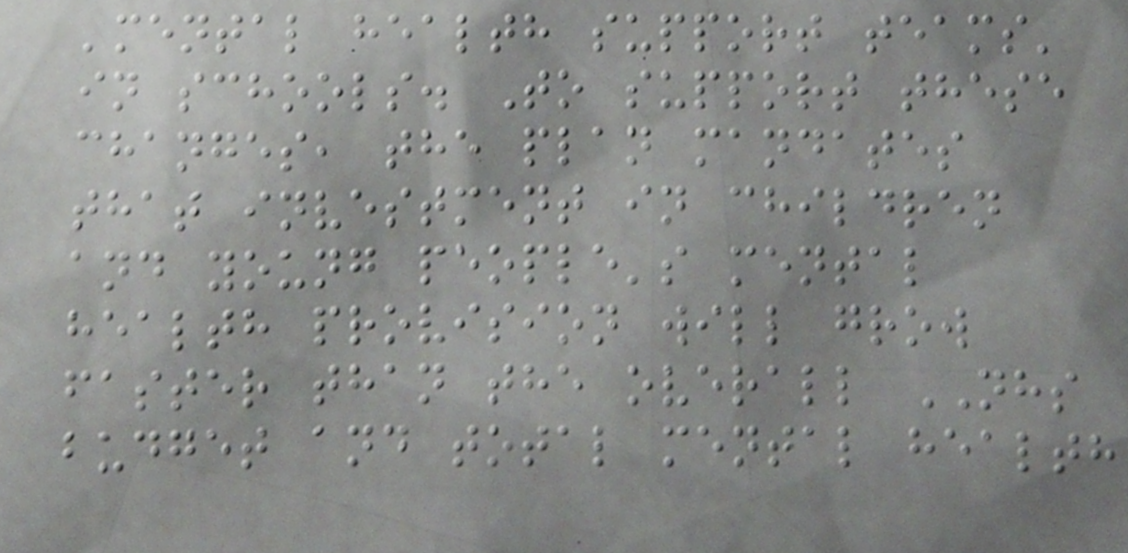'mental health support teams'
in schools. To support these
changes, the plan mandates
that investment in children
and young people's mental
health provision will grow
faster than the overall NHS
budget and total mental health
